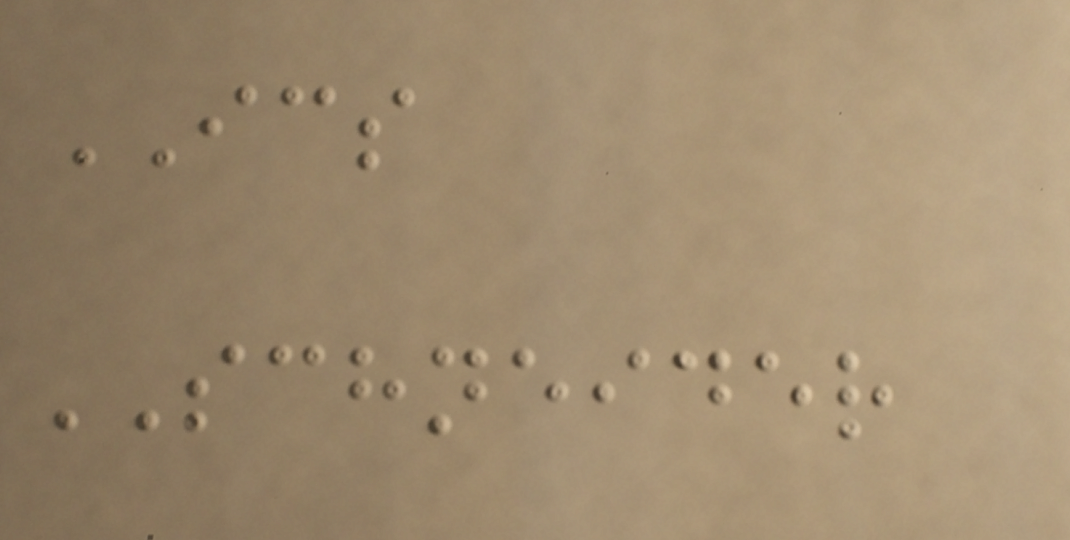ICS
SCHNEIDER
